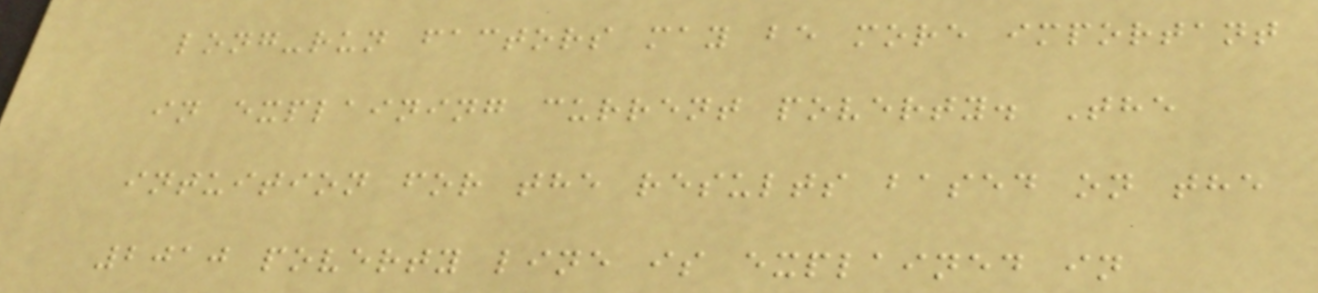long-run factors may be more important
in explaining current poverty. The
intuition for the results based on the
2010 poverty line is explained in
